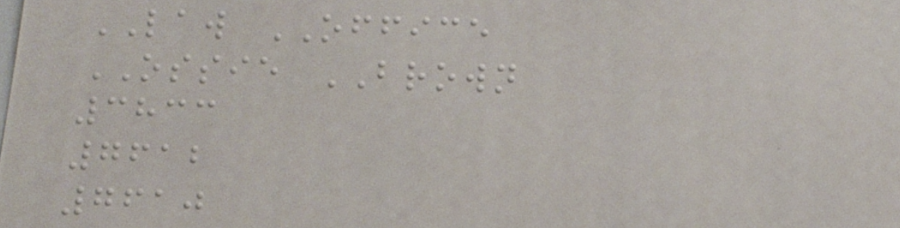LAW OFFICE
OSSIE BROWN
3833
7612
7610
